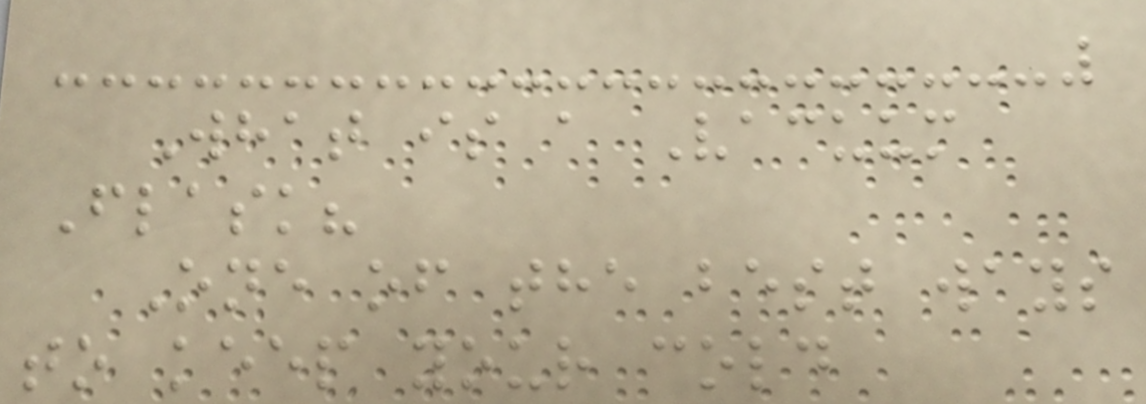What is a Vacuum
Flask?
One of the best ways
to keep your cold
